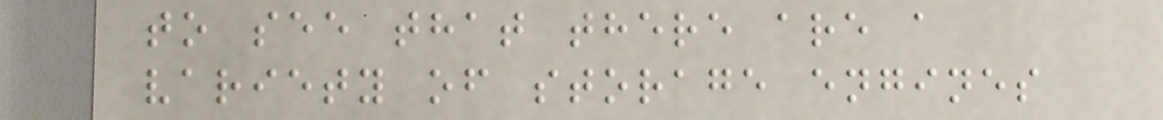to see that there are a
variety of storage engines
